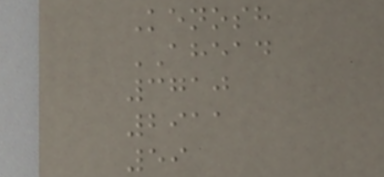Kenosh
AHEAD
3710
2911
59
